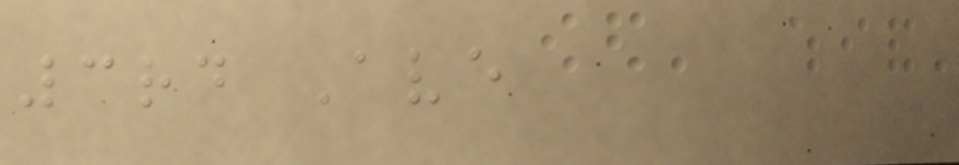3rd Ave
